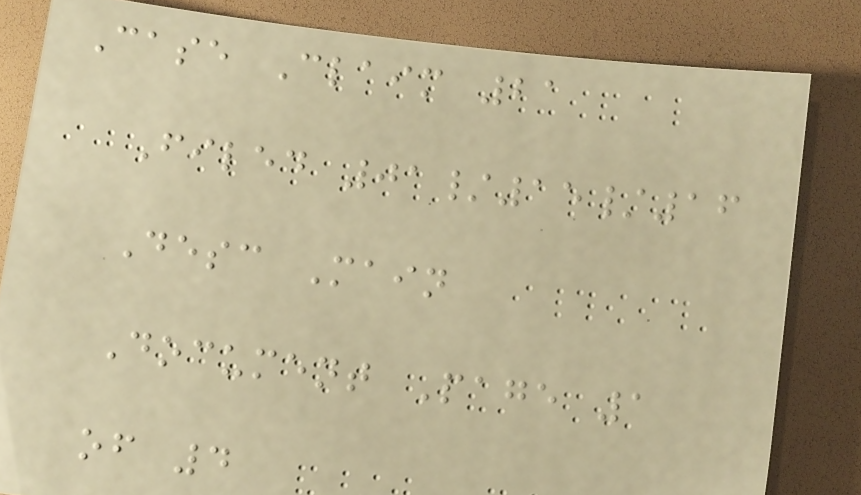Case Claim 21
Filed 01/15/16
Desc Main
Document Page 1
of 4
